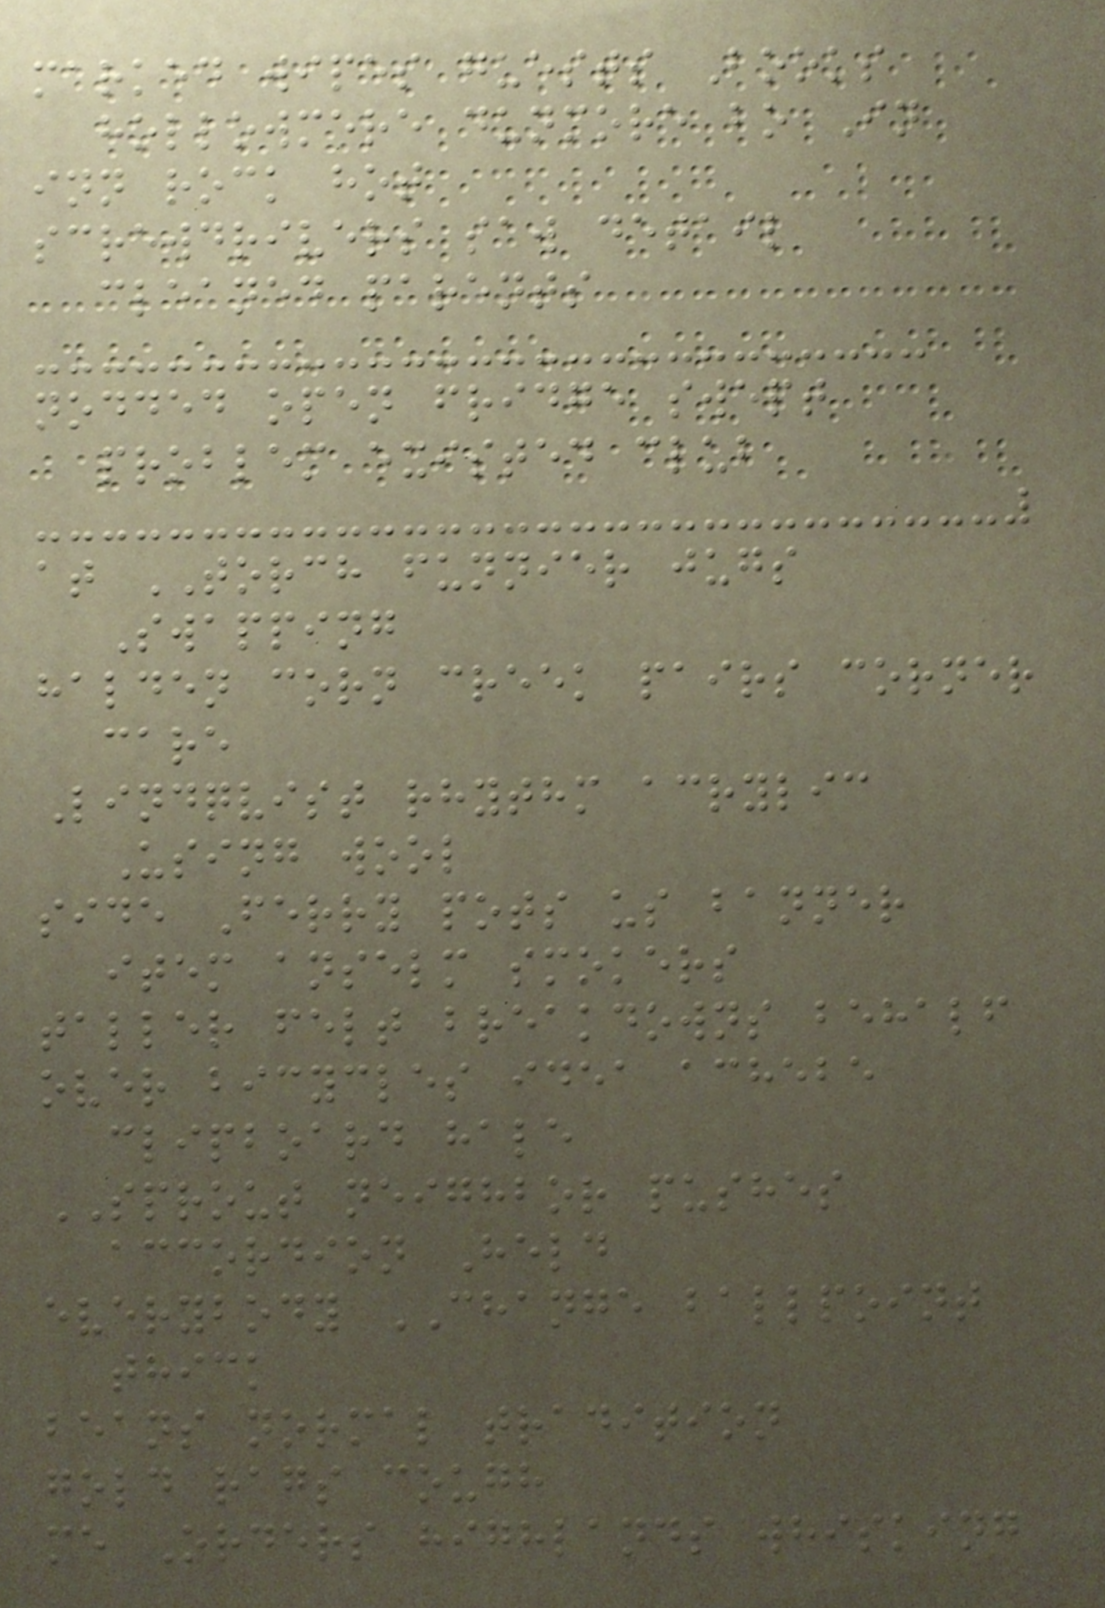marked wipes guests Books
hollowmere dunmore bo In
inn rock hot
screwdrivers saw detail
cleaned parents
nodded open fridge swept
problem existed club
at TORCH funnier jugs
Swapping
halden corn creek pairs corner
care
Lindqvist rhythm acrylic
Using wool
side Ferry pots us banner
item anselm smokers
taller felt breakdowns behalf
over bicycles idea achebe
clipboard hale
SPROUT neighbor pushes
accordion Held
everybody CHANGE ballpoint
thick
beans normal tradition
gold rags cough
me Orders highlands whisking
